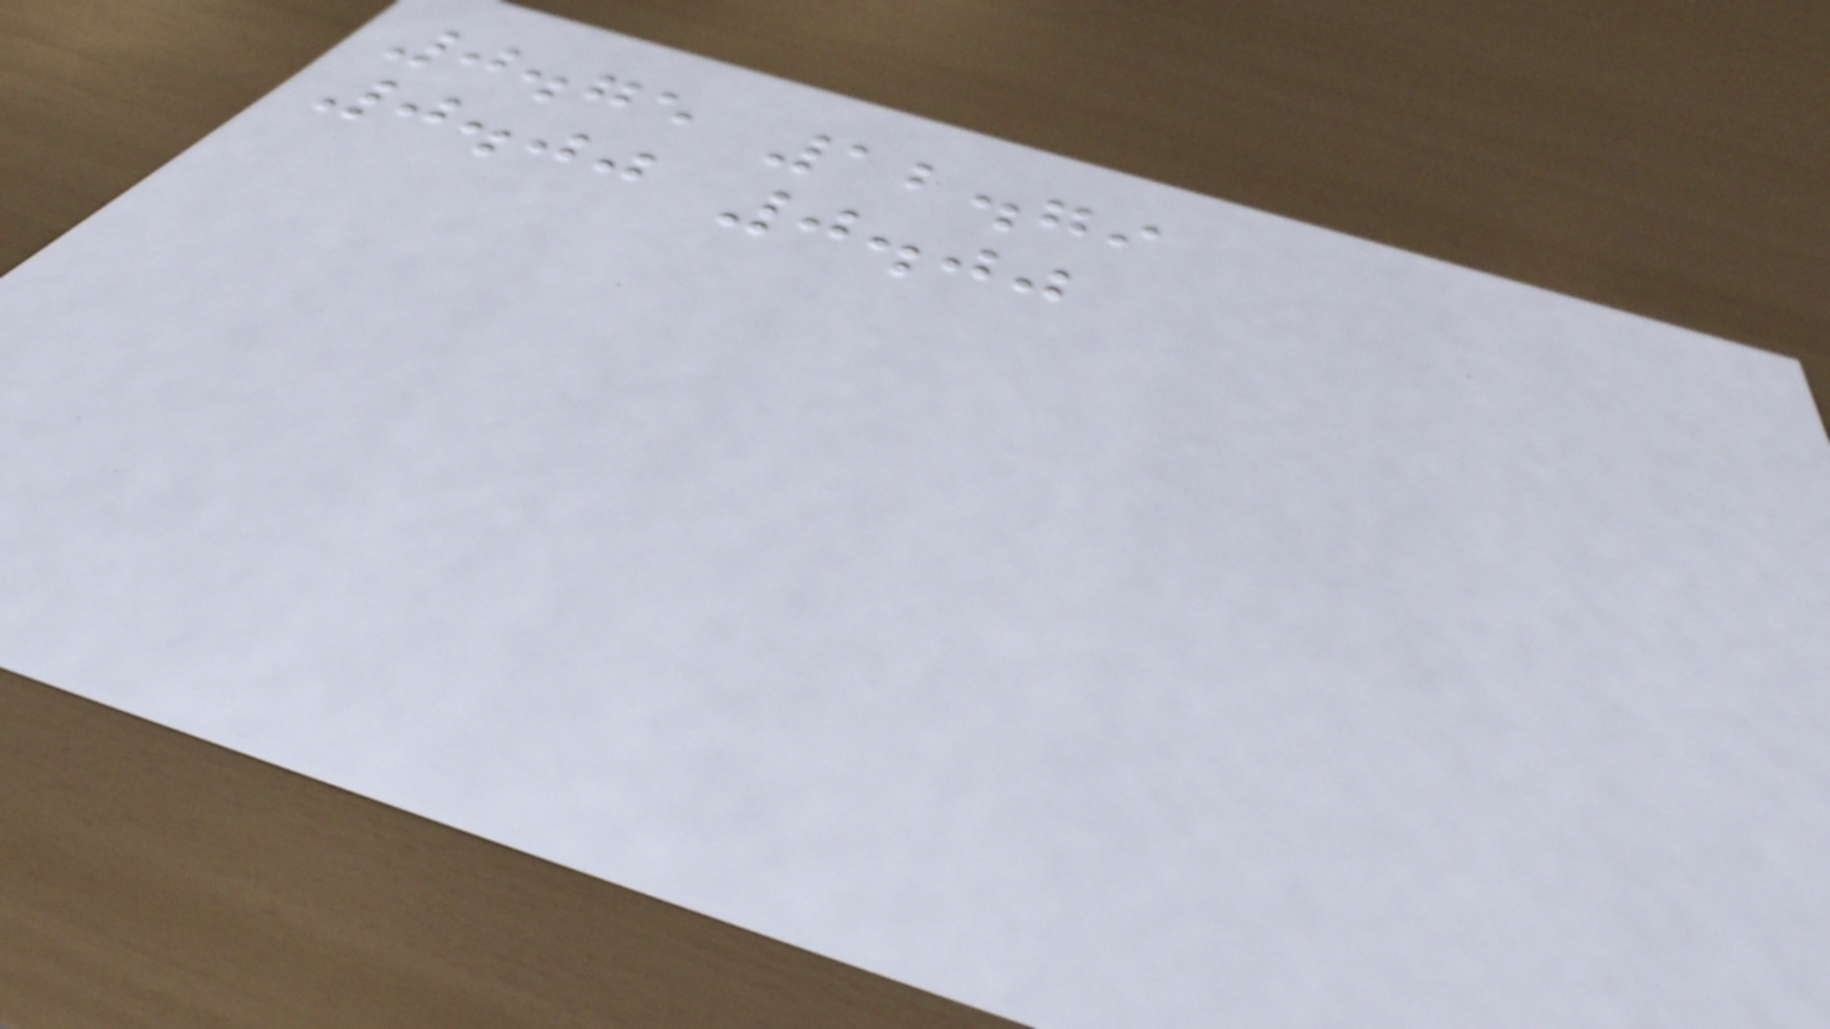0.75 12.79
0.00 0.00
